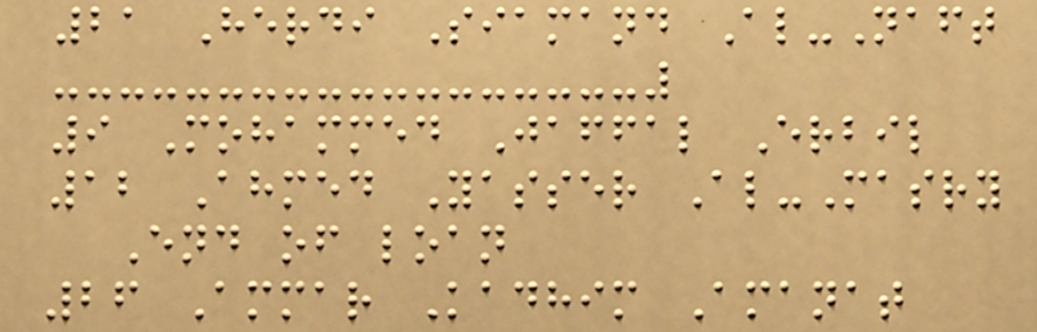21 Herdi Siamand Al-Naft
9 Mohammed Jaffal Erbil
12 Ahmed Yasser Al-Masry
End of loan
26 Ammar Kadhim Amanat
